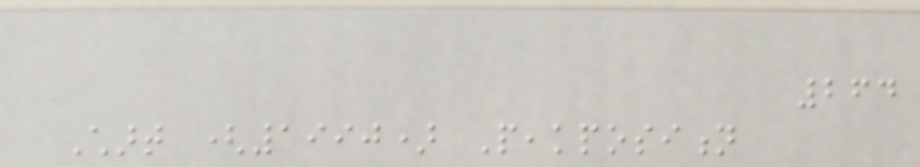264
Chart (1990) Peakposition
